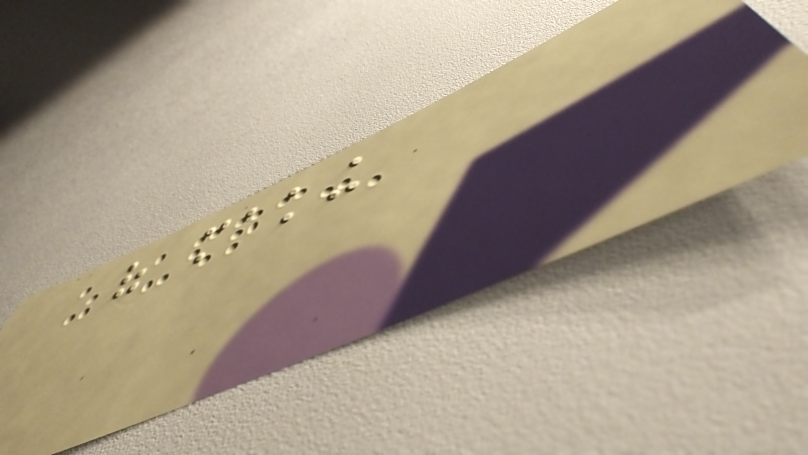of making
